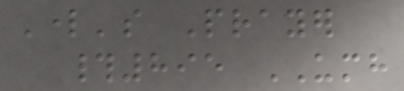Lord's Prayer
#895 UMH
